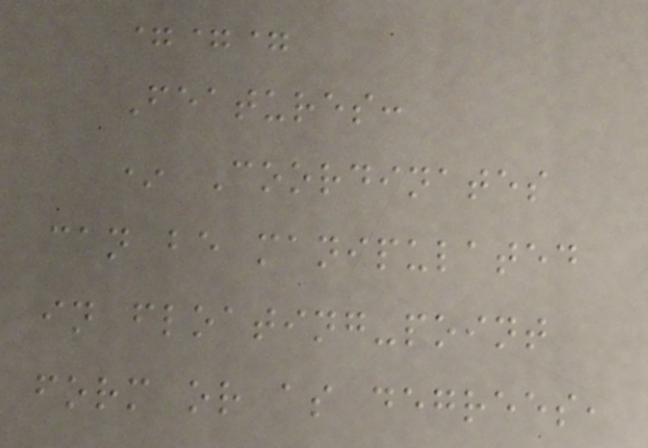===
Features:
* Coordinates
can be manipulated
in floating-point
form or as degrees,
